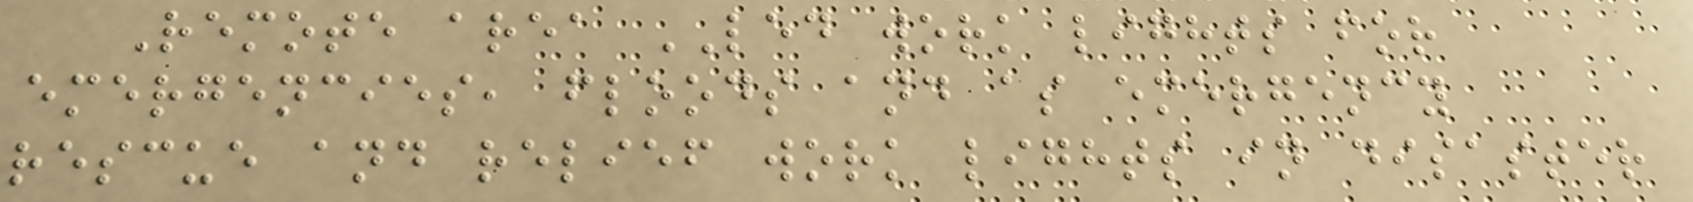Remote area LED work lights for
emergencies, floods and as emergency
rescue and relief work lights in disaster
